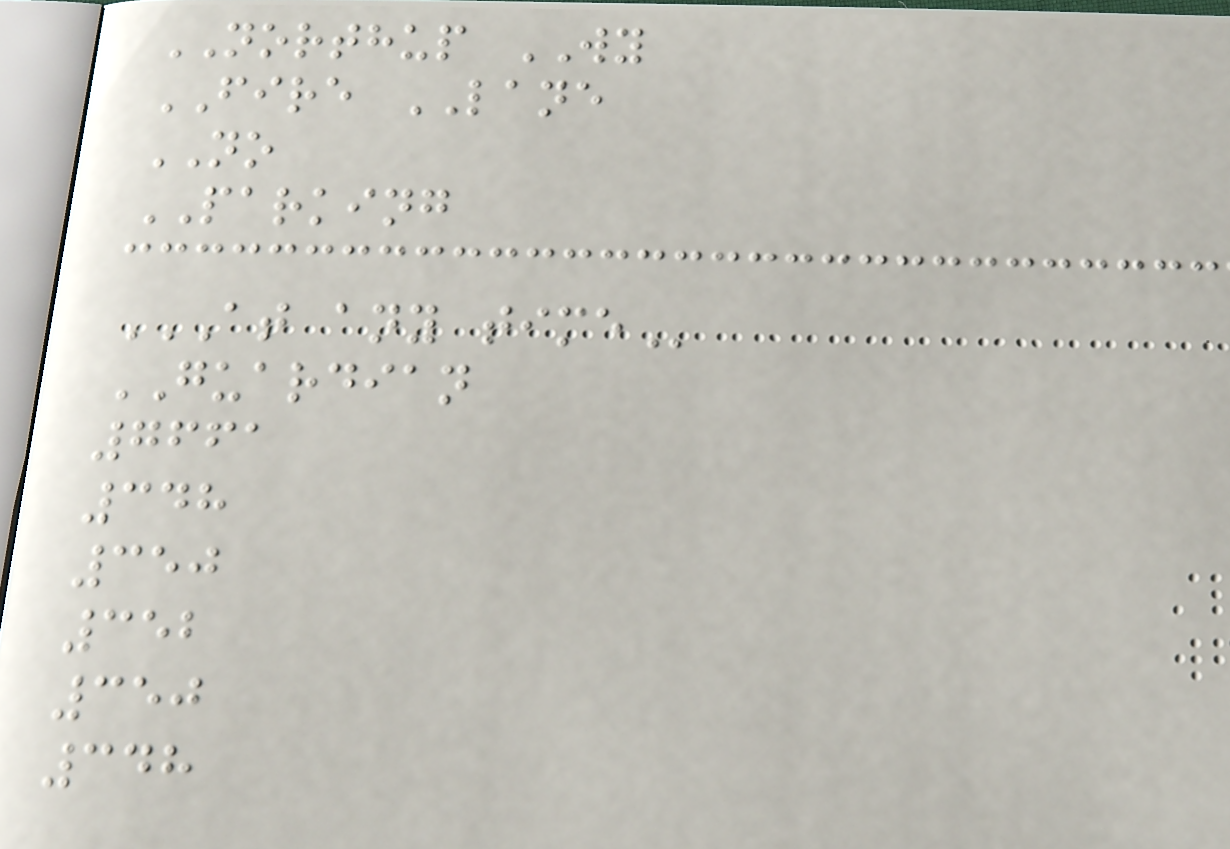NORTHUP WY
FIRE LANE
NO
PARKING
AT ANY TIME
GUARDIAN
7661
348
350
352
350
348
